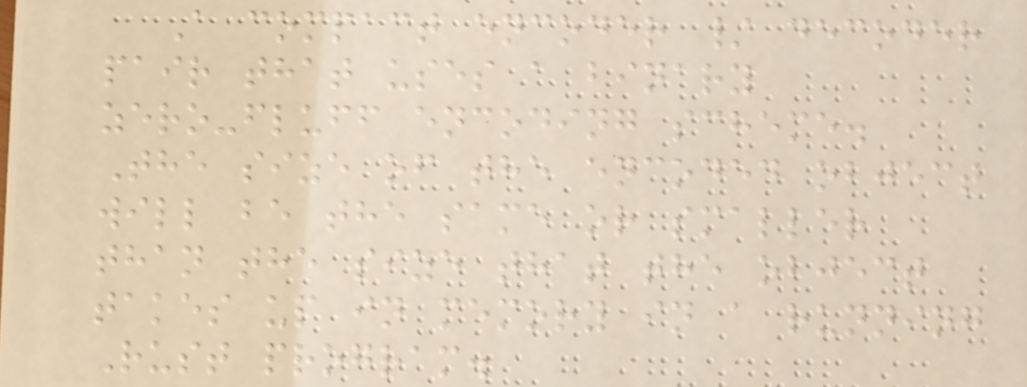A compact encoder / decoder
pair that uses a binary
zero-fluff encoding scheme.
The size of the encoded object
will be the same or smaller
than the size that the object
takes up in memory in a running
Rust program.
